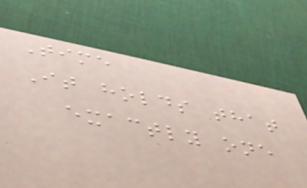Time
It holds that
exactly one
